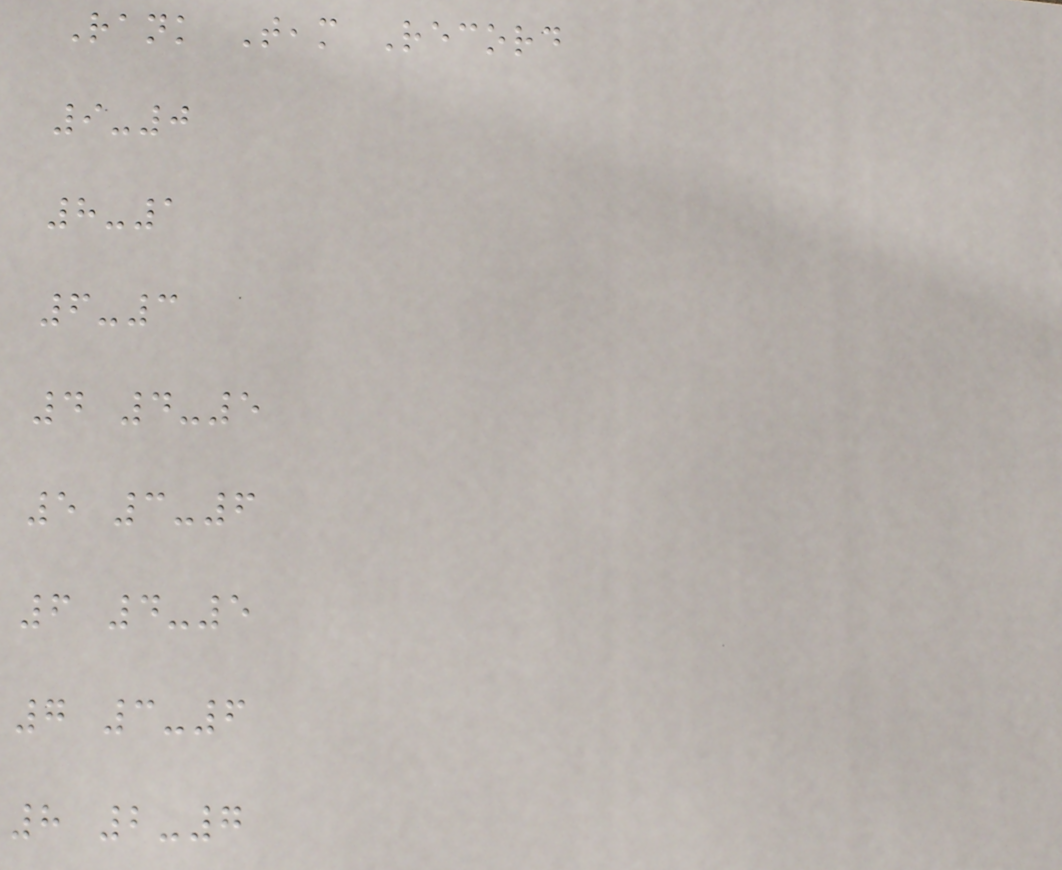Rank Team Record
9-0
8-1
6-3
4 4-5
5 3-6
6 4-5
7 3-6
8 2-7
